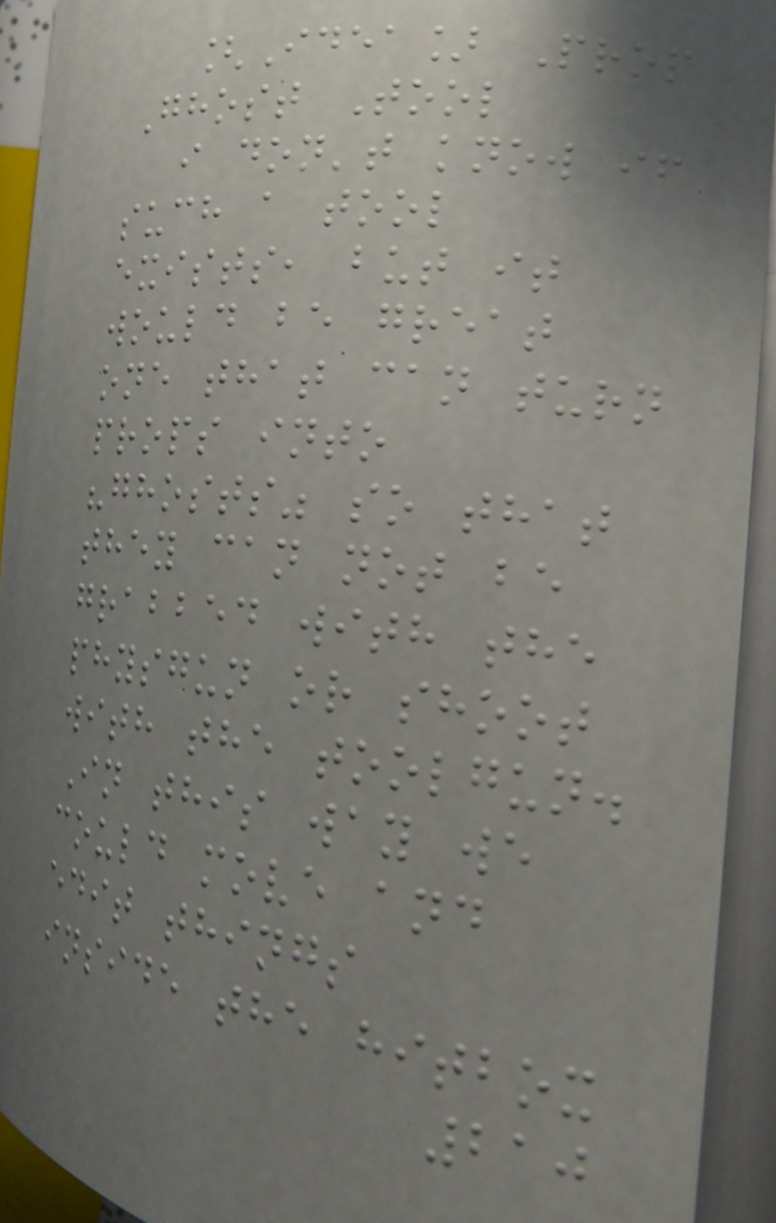[Idea] Prop
Ghost Tool
i don't know if
such a tool
exists, but it
would be great
one that can turn
props into
"ghosts" so that
they can not be
grabbed with the
physgun or shoot
with the toolgun.
In this way we
could move and
edit things
inside the hitbox
210
